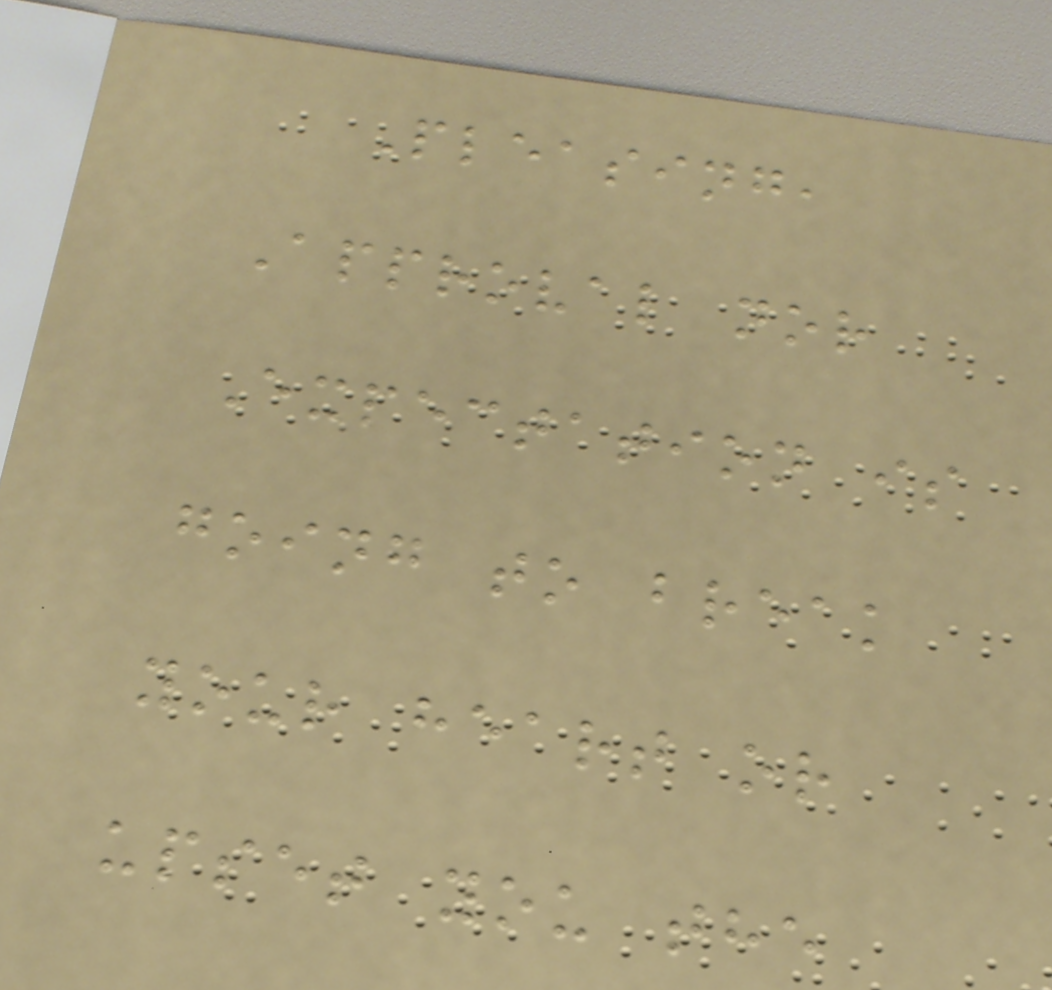Pleasing,
Approval nor
Expectation is
going to break
your heart or
upset you the
